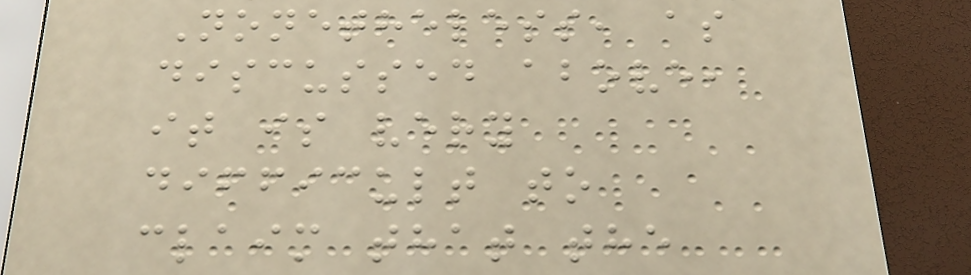Nonetheless, as
discussed above,
it is very
difficult to
claim that the
